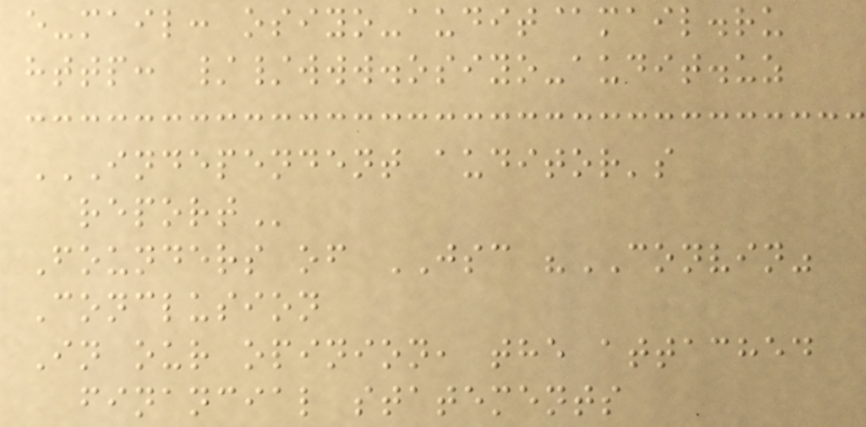e-mail: osiyo-audit@mail.ru
http: //www.osiyo-audit.uz
INDEPENDENT AUDITOR'S
REPORT
Founders of JSC "CONVIN"
Conclusion
In our opinion, the attached
financial statements
